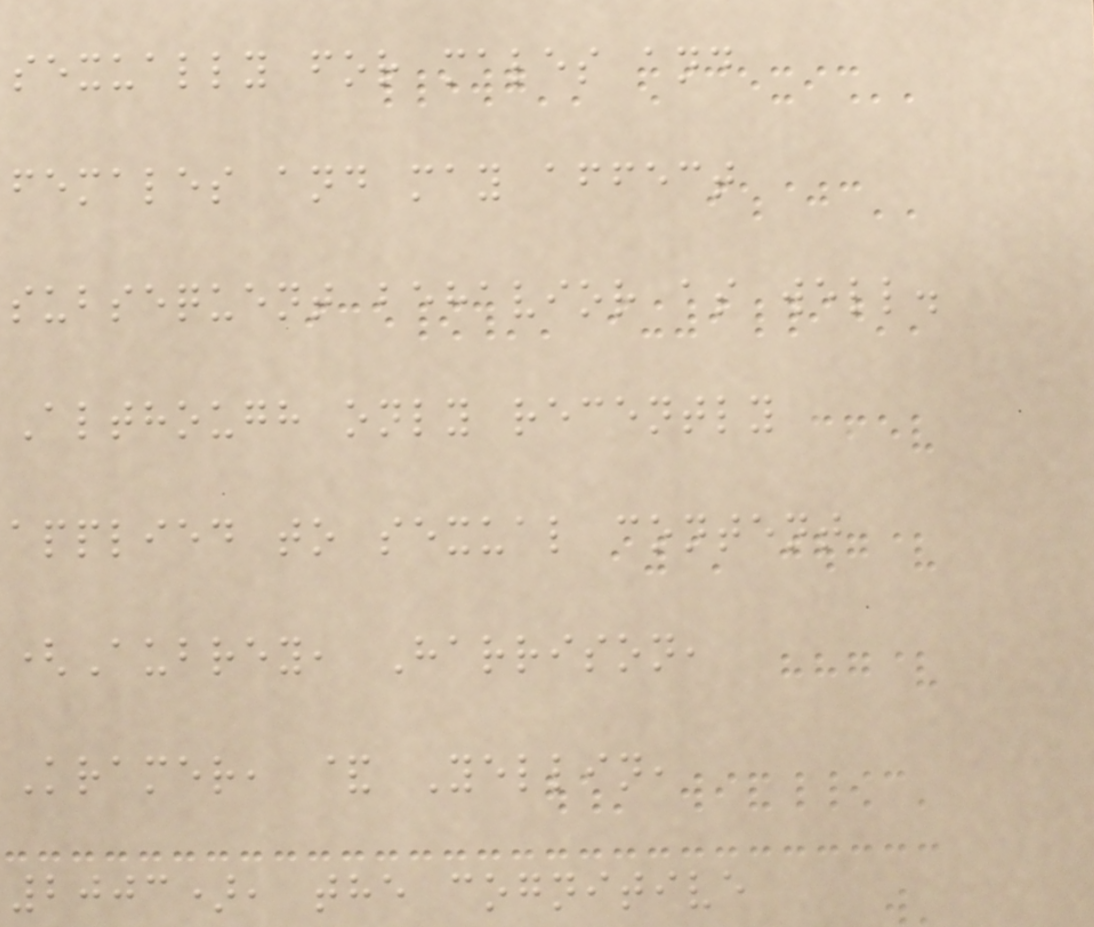sexually for males and
females and may affect
subsequent behavior as well.
Although only recently
applied to sexual content
(Aubrey, Harrison,
Kramer, & Yellin,
2003), the cognitive
